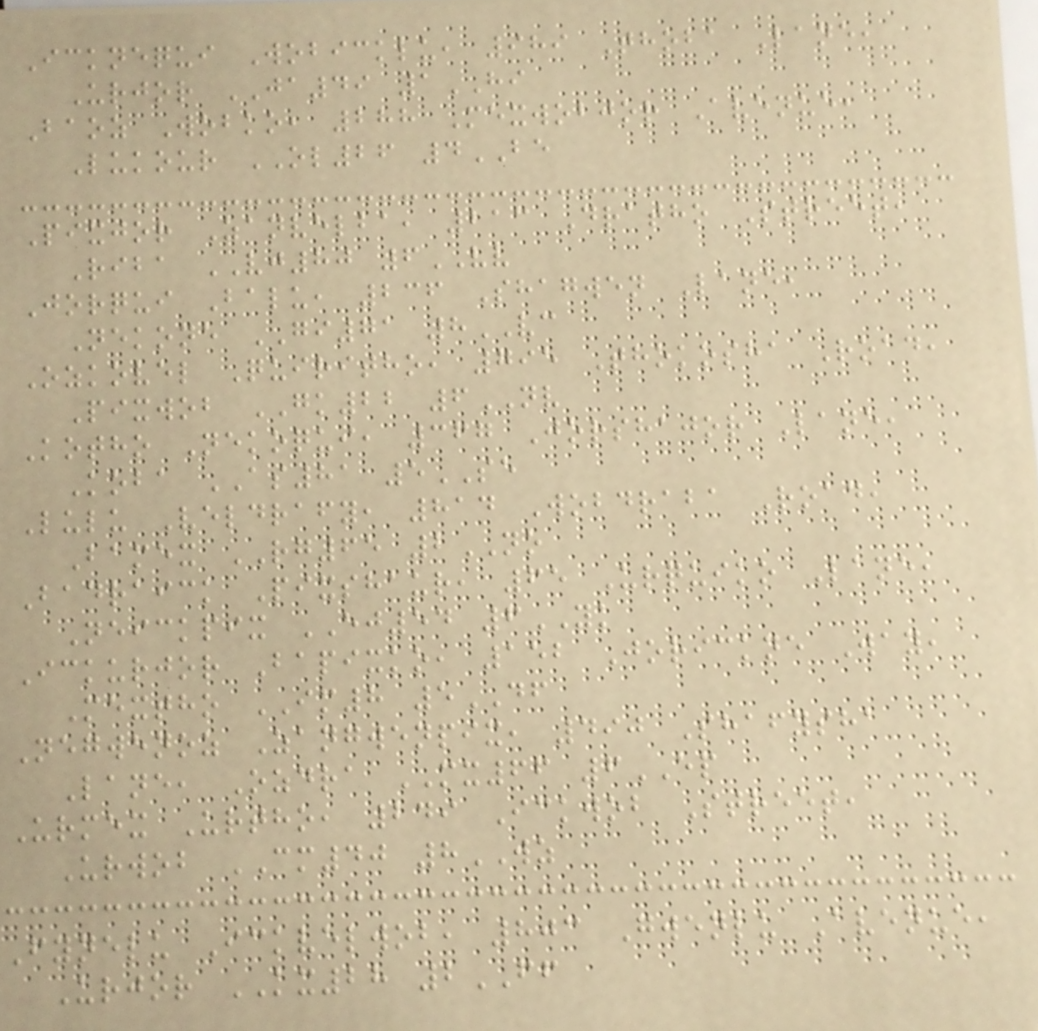Icknequi Wobicklu, 989 Thoba Lane,
Urjor JA49 1HI
Baoz Wobko, 288 Mexwobjor Avenue,
Lukour OL26 4BE
Pixjor Zanvelba, 213 Dratho Street,
Riba VJ80 6VV
Jorqui Balu, 236 Shagwen Lane,
Nekone GI71 8VC
Ozkovel Quiritho, 795 Thokosha Road,
Pixwob GK22 6NV
Kotho Nekoqui, 367 Jorshajor Lane,
Koba AS81 5SE
Lulu Veldrafy, 814 Wobdraba Road,
Bamex RG65 2NO
Badraick Pixshaur, 65 Urquiko Lane,
Neickpix EJ54 6YK
Ickurjor Bapixko, 152 Jorickne Way,
Mextho IM8 5DF
Negwenoz Zangwenpix, 490 Shafysha
Lane, Ozdra MX66 6EP
Urmex Urtho, 249 Ickwob Street,
Urwob CM40 8WZ
Fynelu Ickvelwob, 803 Gwenlu Avenue,
Urjor KX28 2FF
